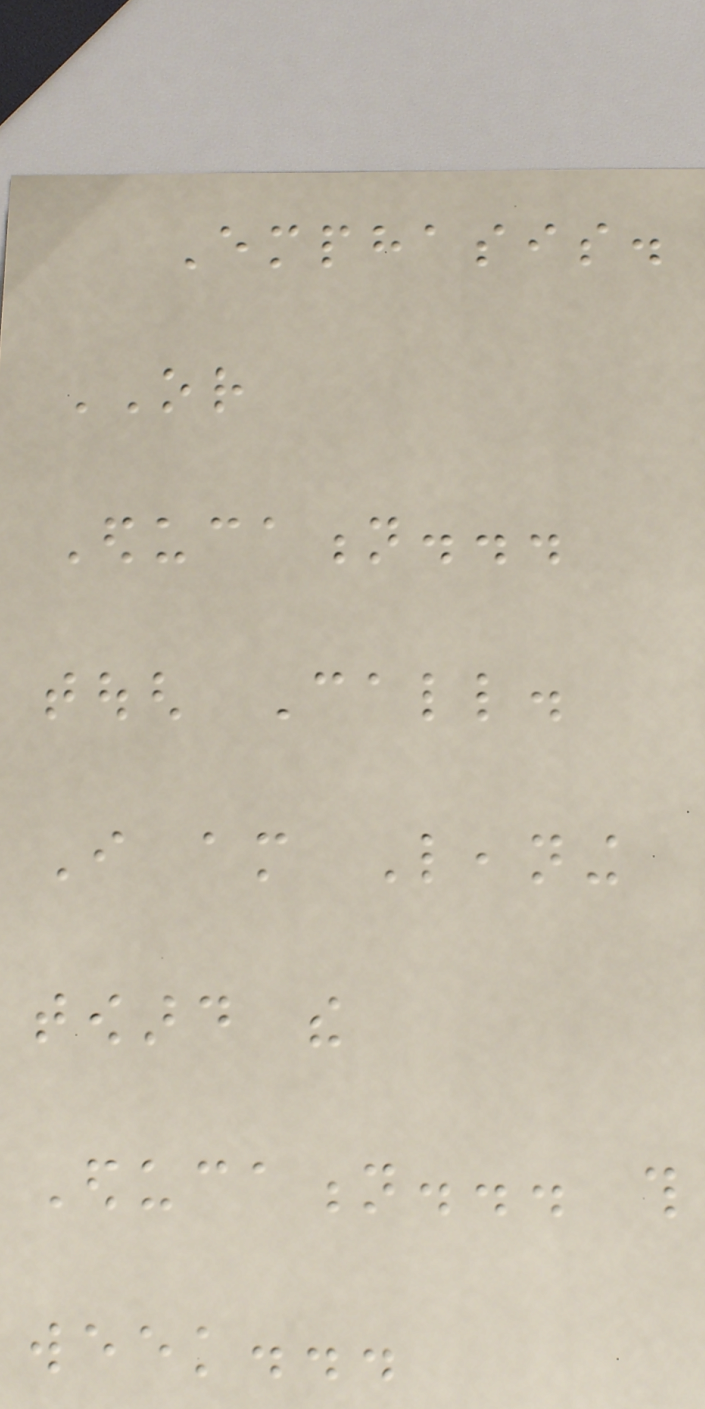Emphasis.
OR
Education...
tough Call.
I am Leaning
toward the
Education... this
week...
